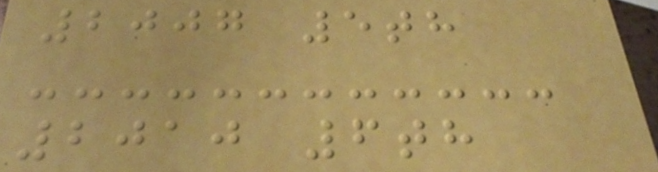2007 5th
2010 6th
